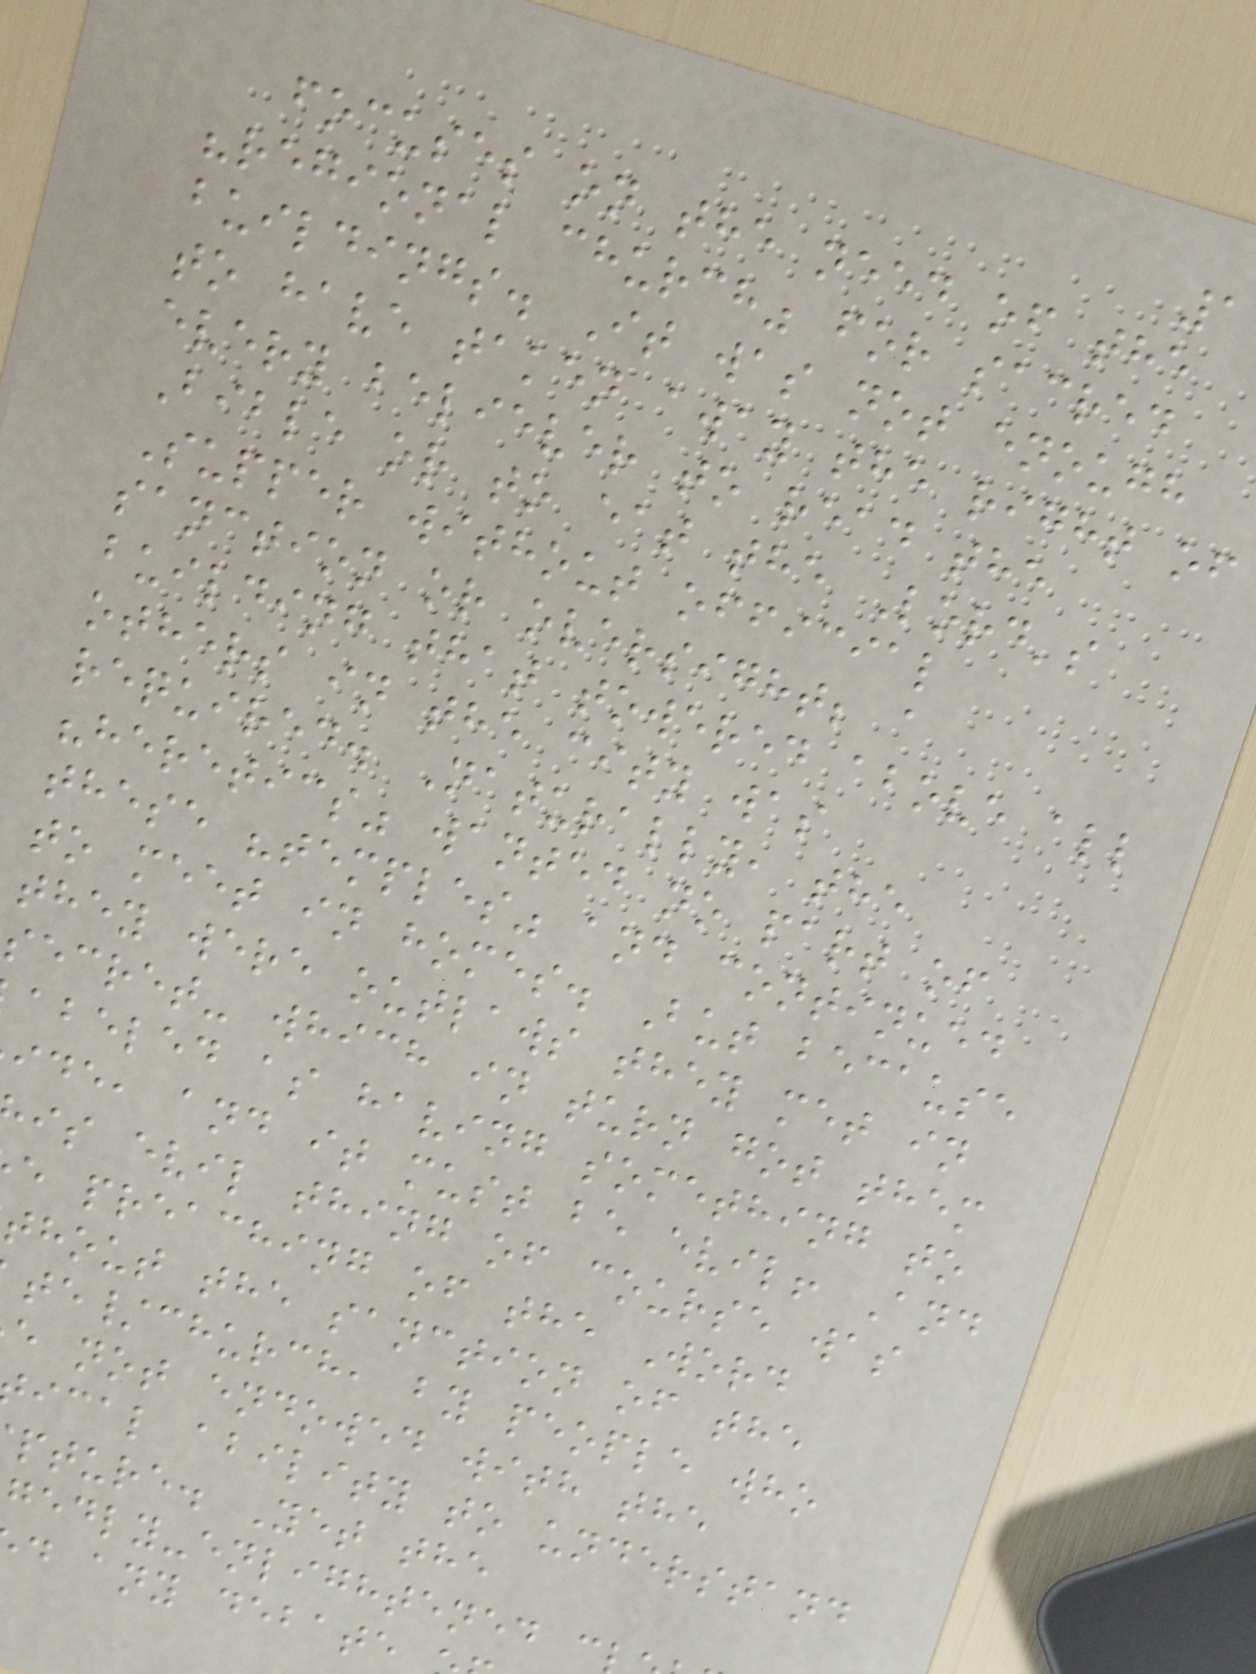focuses on the need of the
"regional church" for sacred
buildings. It was not enough
to have taken away the right of
every believer to read the
Bible or to eat the Lord's
Supper without official
sanction or oversight; a
building that towered above all
others in the city was
required. Naturally, the
"heretics" wanted no part of
these "temples" and continued
to meet in homes. But because
they were outlaws they met in
secret- which in turn got them
abeled as having something to
ide, and it must be evil! And
is evil thing of course was
e preaching of the Word
thout the sanction of the
te/church, by people who
e not endowed with the
ical ability to understand
pture. Yet the
gedly-enlightened c
d any debate
